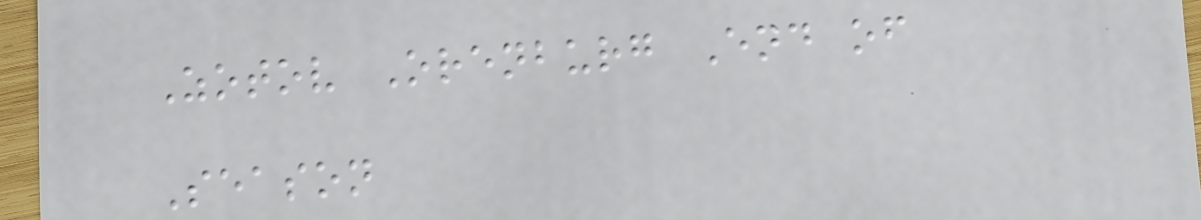Zotov Orenburg End of
Season
